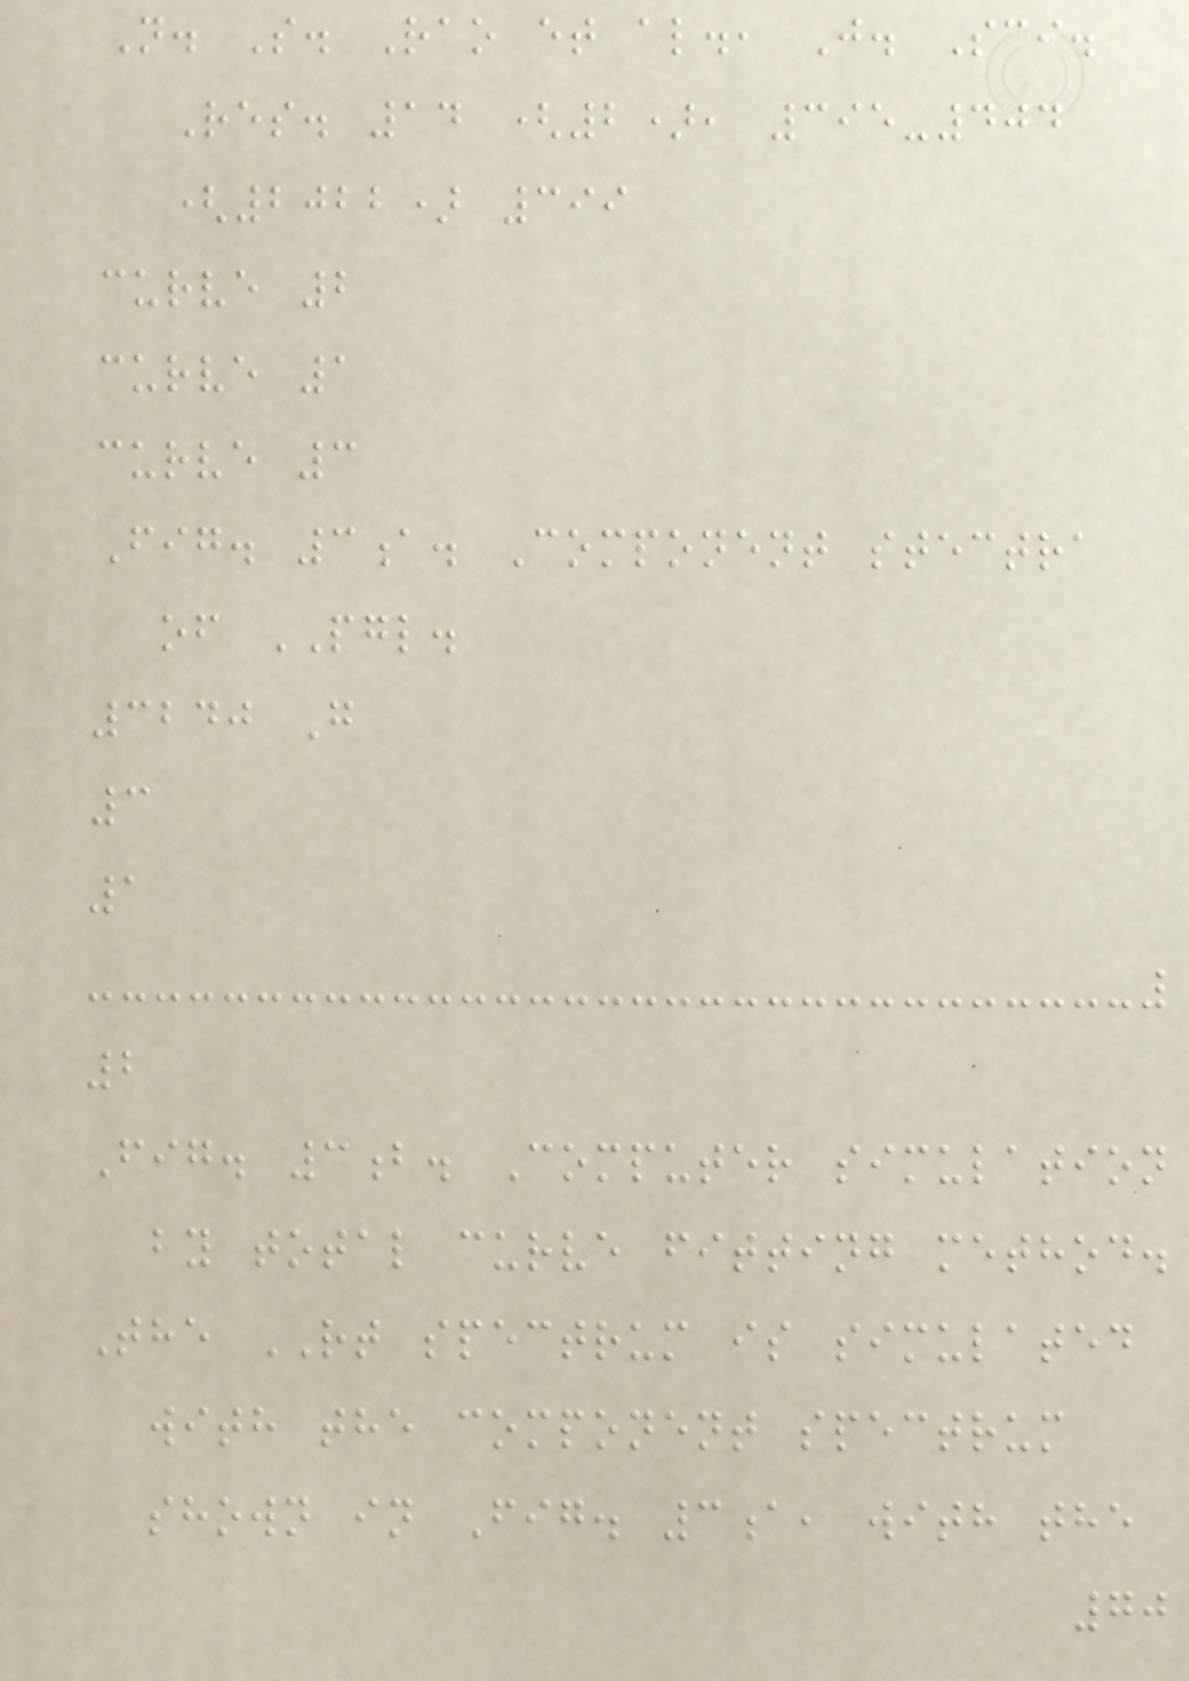N. S. Rao et al., J. Sci.
Res. 14 (2), 395-404
(2022) 399
curve 2
curve 1
curve 3
Fig. 3a. Component stectra
of PGL.
3240 G
3
1
2
Fig. 3b. Computer simulation
by total curve fitting method.
The RT spectrum is simulated
with the component spectrum
shown in Fig. 3a, with the
70
